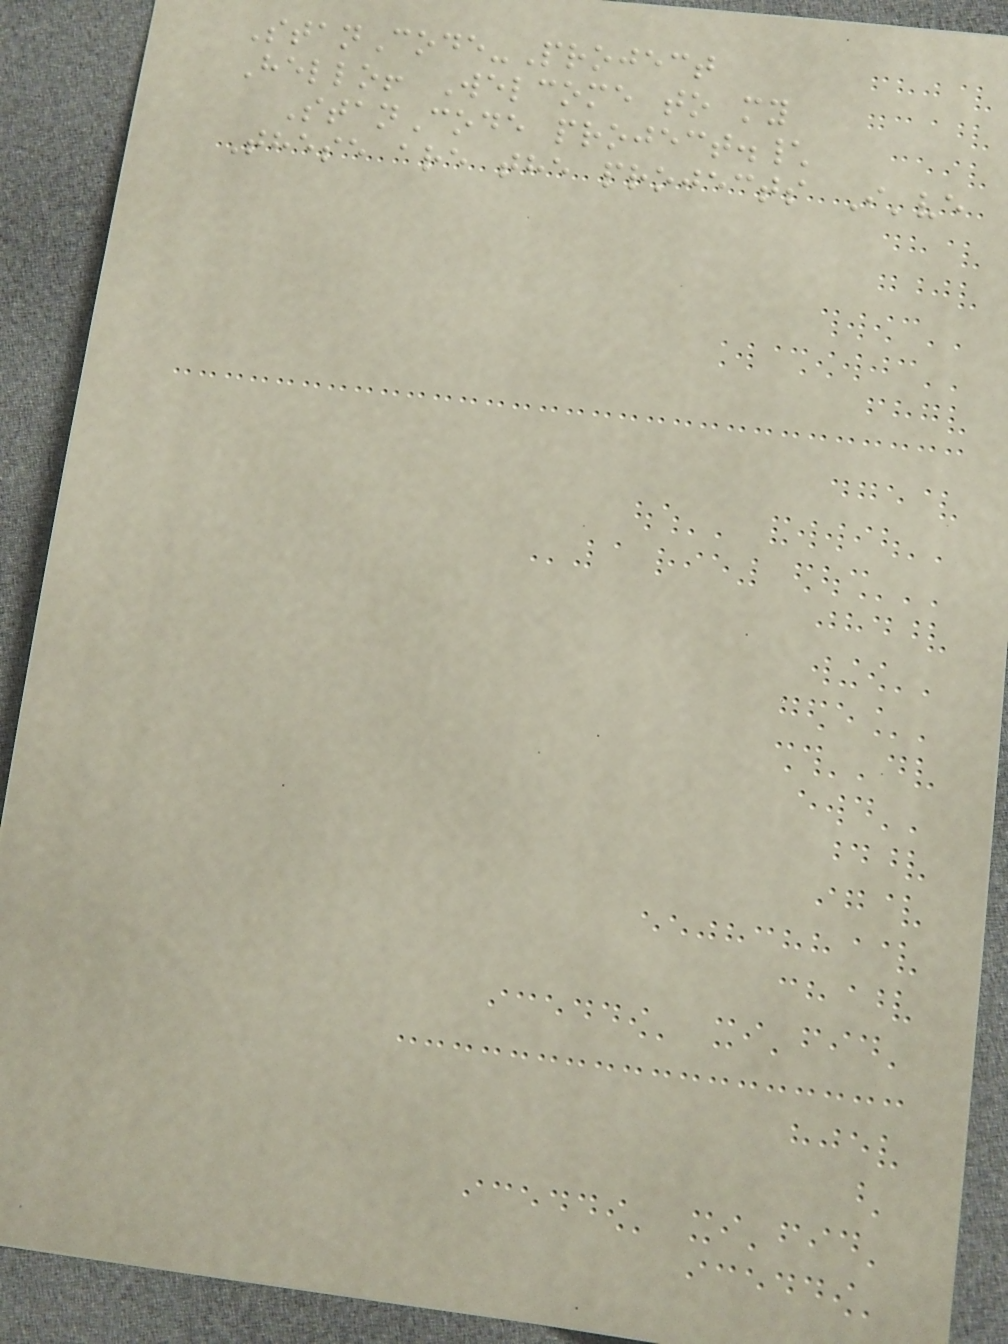StanCode-Project
Hello! Welcome to my
StanCode project.\
These are the projects I've
